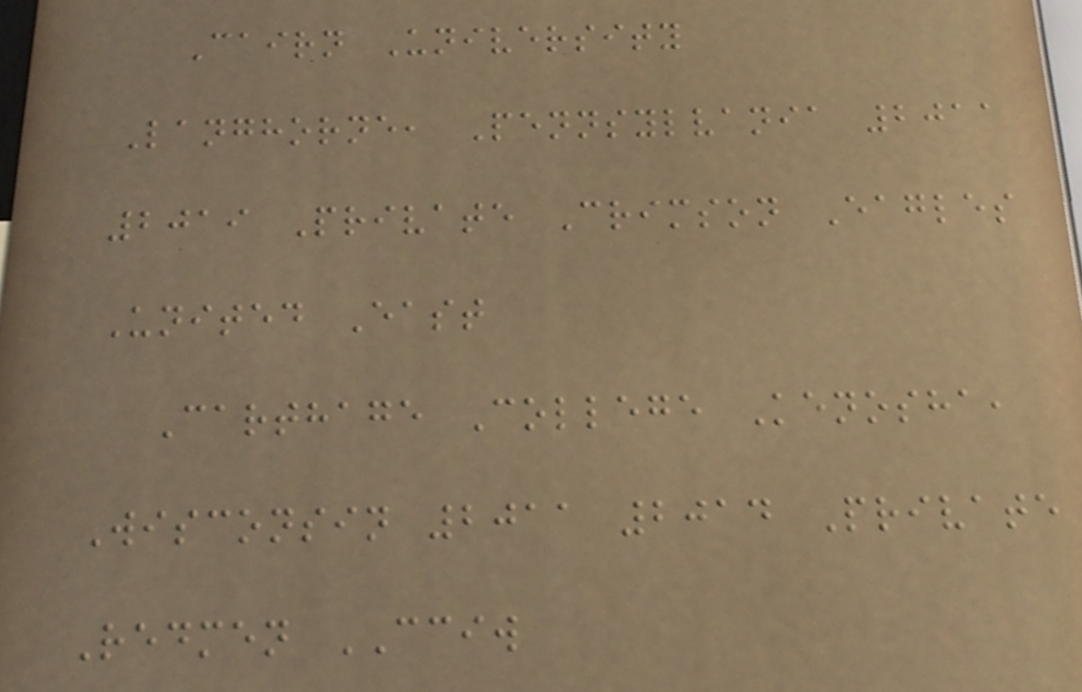Cairn University
Langhorne, Pennsylvania 2011
2019 Private Crimson Eagles
United East
Carthage College Kenosha,
Wisconsin 2011 2014 Private
Redmen CCIW
